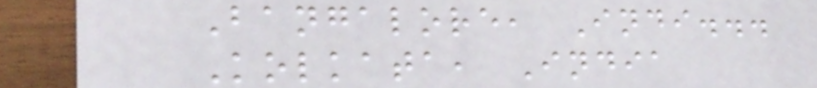Bangalore, Indi...
Kolkata, India
